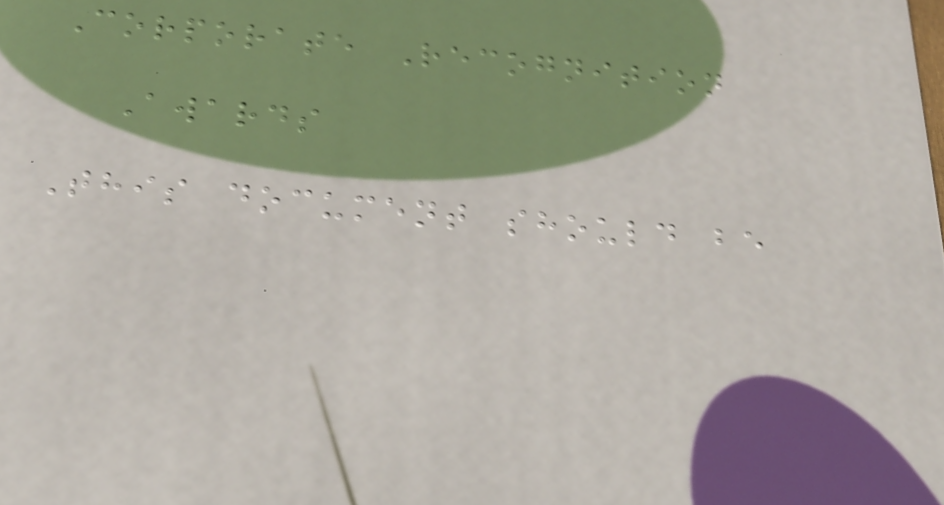Corporate Recognition
Awards
This document should be
